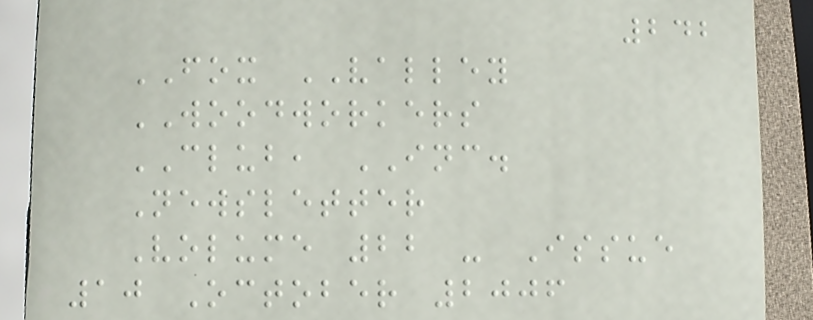242
FOX VALLEY
WOODWORKERS
CLUB, INC.
Newsletter
Volume 22 - Issue
10 October 2006
